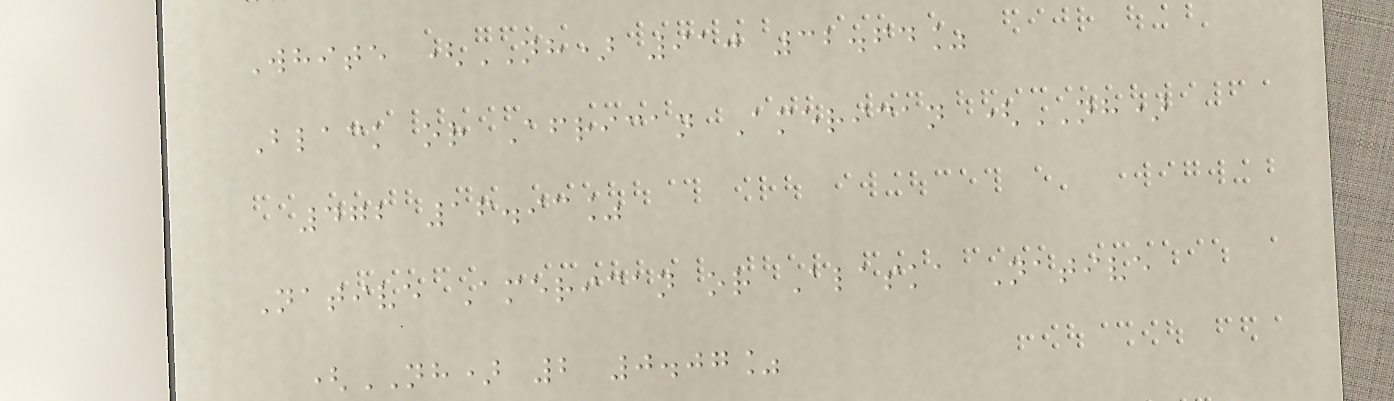White (NH) 910 32.64%
Black or African American (NH)
472 16.93%
Native American or Alaska Native
(NH) 2 0.07%
